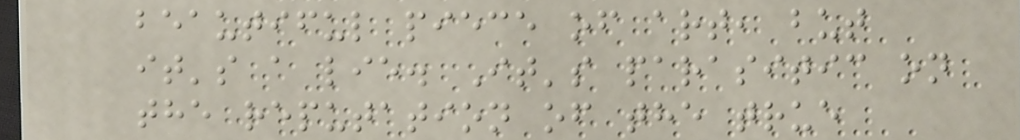beautiful piece of art, but
it's a lie. It's parasitic on
the reputation of the true
